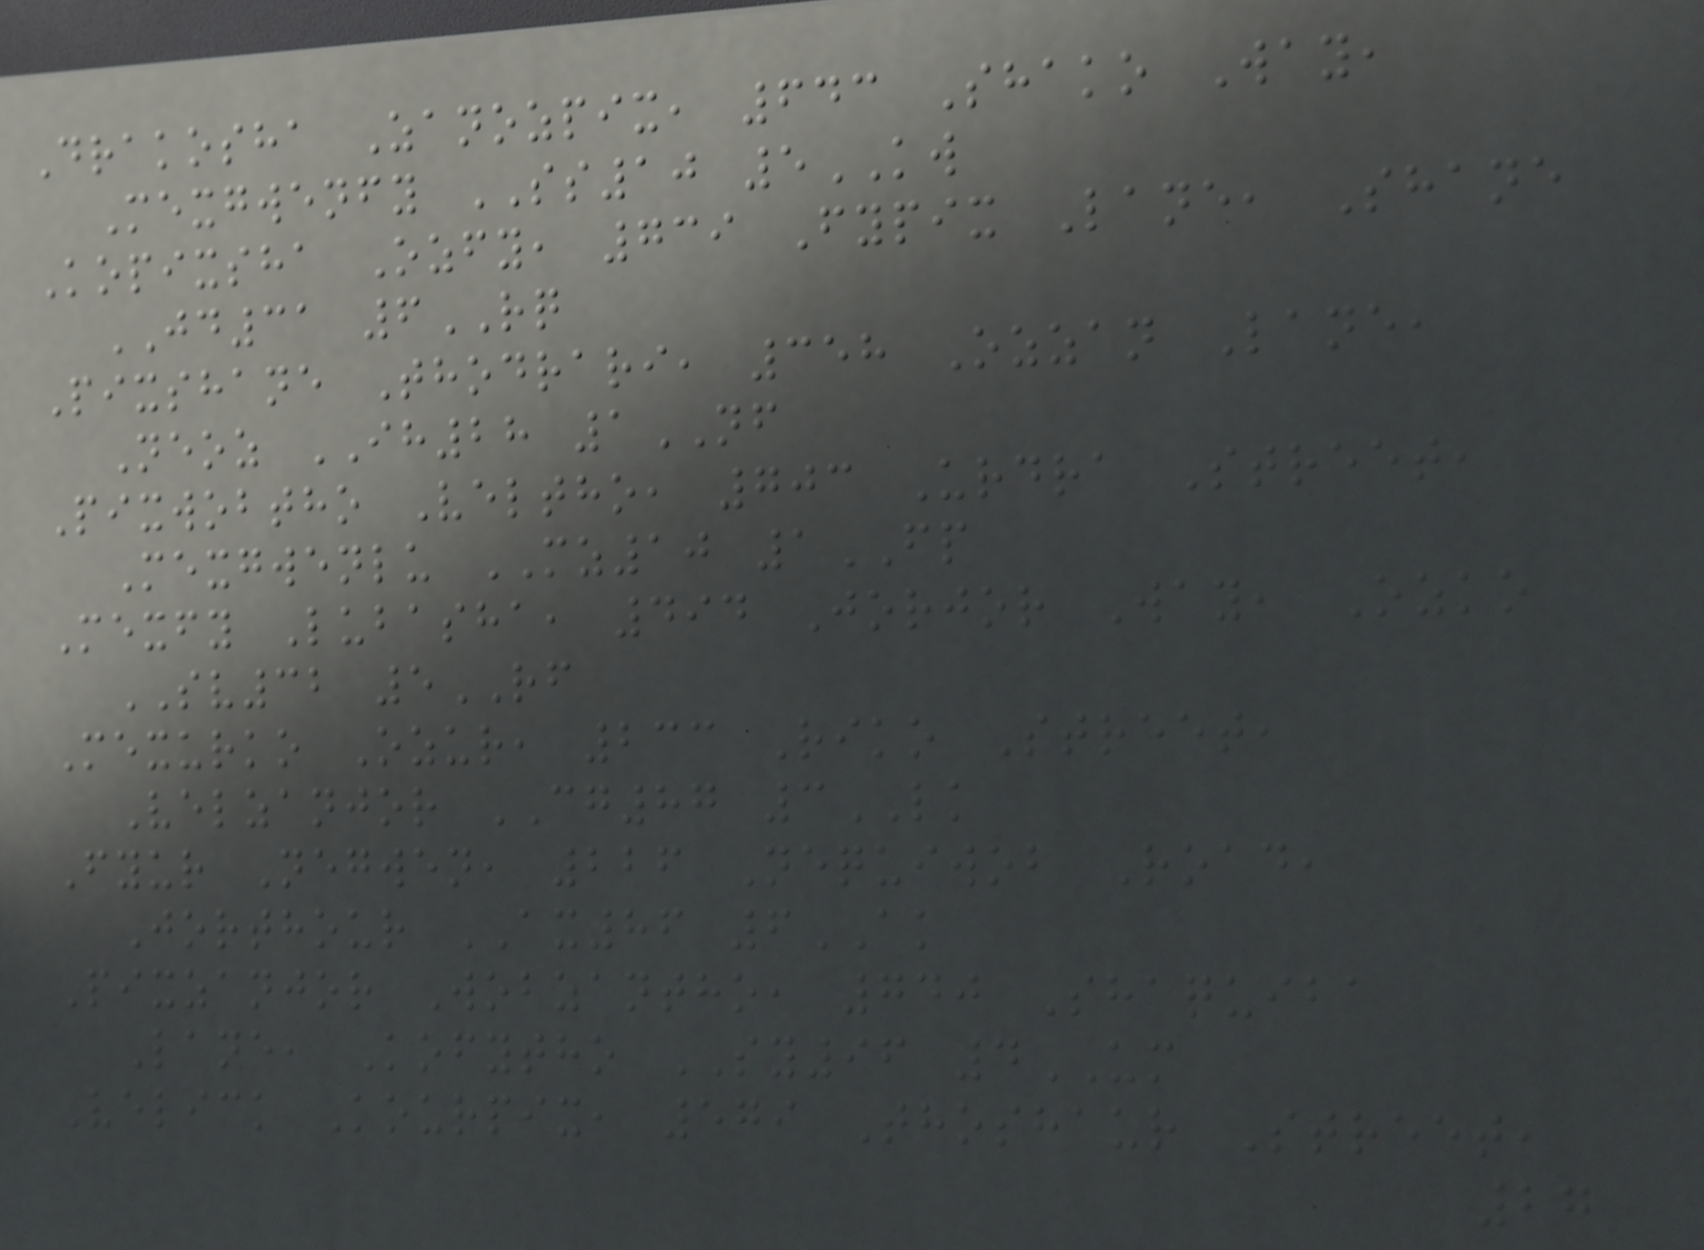Drakosha Zanozpix, 643 Shako Way,
Mexgwenfy SS10 5KW
Kopixsha Ozfy, 739 Fypix Lane, Shane
JD31 6RQ
Pixshane Thodrari, 358 Ozzan Lane,
Neoz IH28 1NF
Pixwobtho Veltho, 703 Urdra Street,
Mexgwenlu MZ10 1FP
Mexfy Lubasha, 494 Jorjor Way, Ozko
SV32 5RF
Mexurko Ozur, 233 Riko Street,
Velzanjor CG87 3LK
Fyur Negwen, 226 Nequiwob Road,
Jorthour AX86 6AK
Pixzanjor Wobzantho, 740 Shaquiba
Lane, Kofytho SY96 4UM
Velick Kourpix, 579 Thoshaur Street,
27
